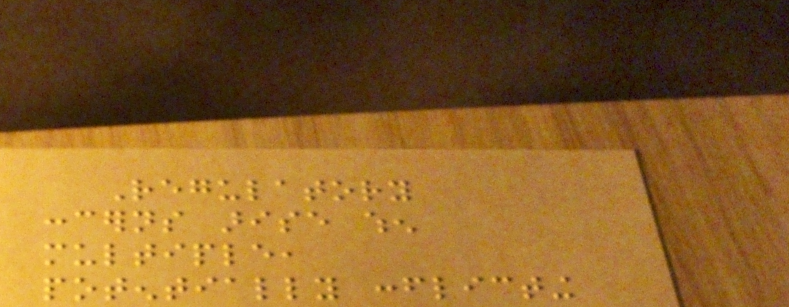Regulatory
concerns arise when
multiple,
potentially conflicting
